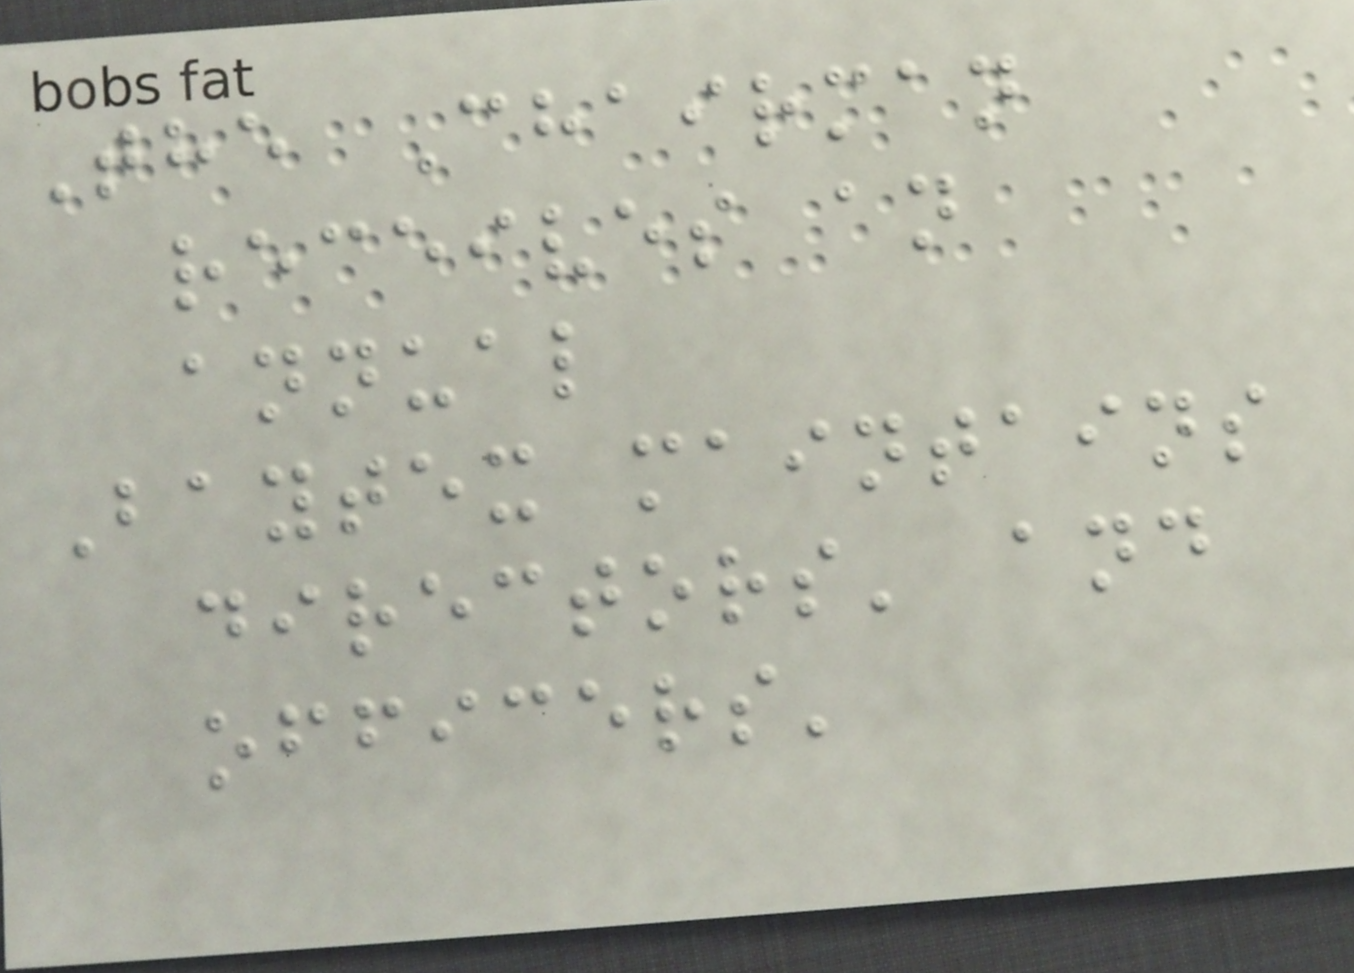The Chairman
receives an
annual
Baytex maintains
directors' and
officers'
